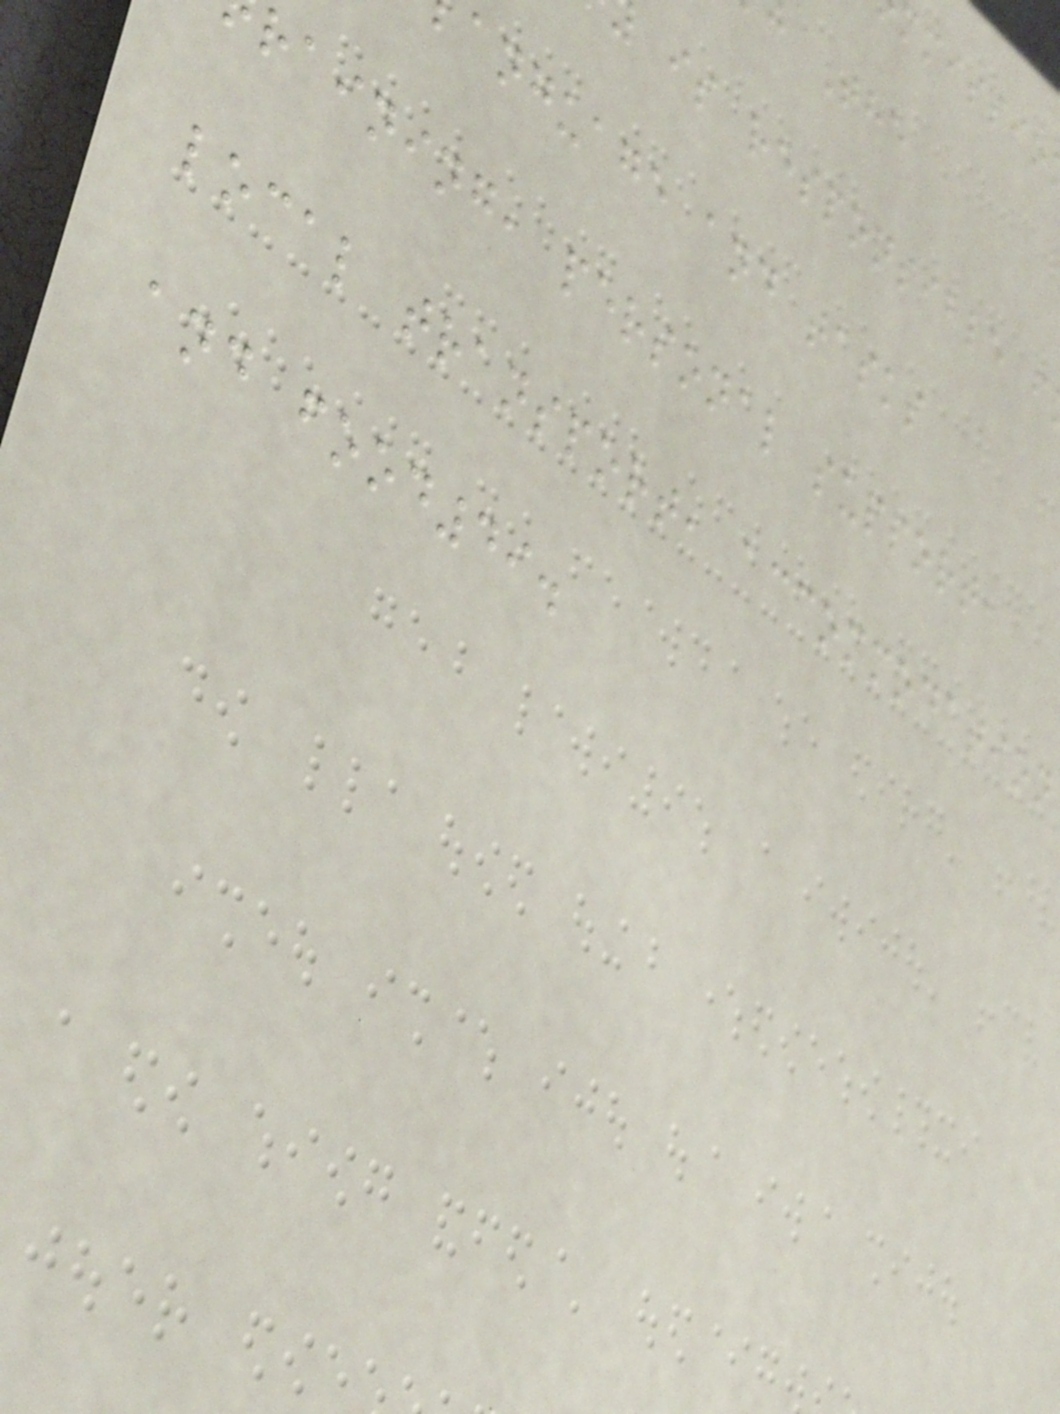is responsible f
anguage and tasks
raining, personal support,
local transport, accommodation
and food49.
